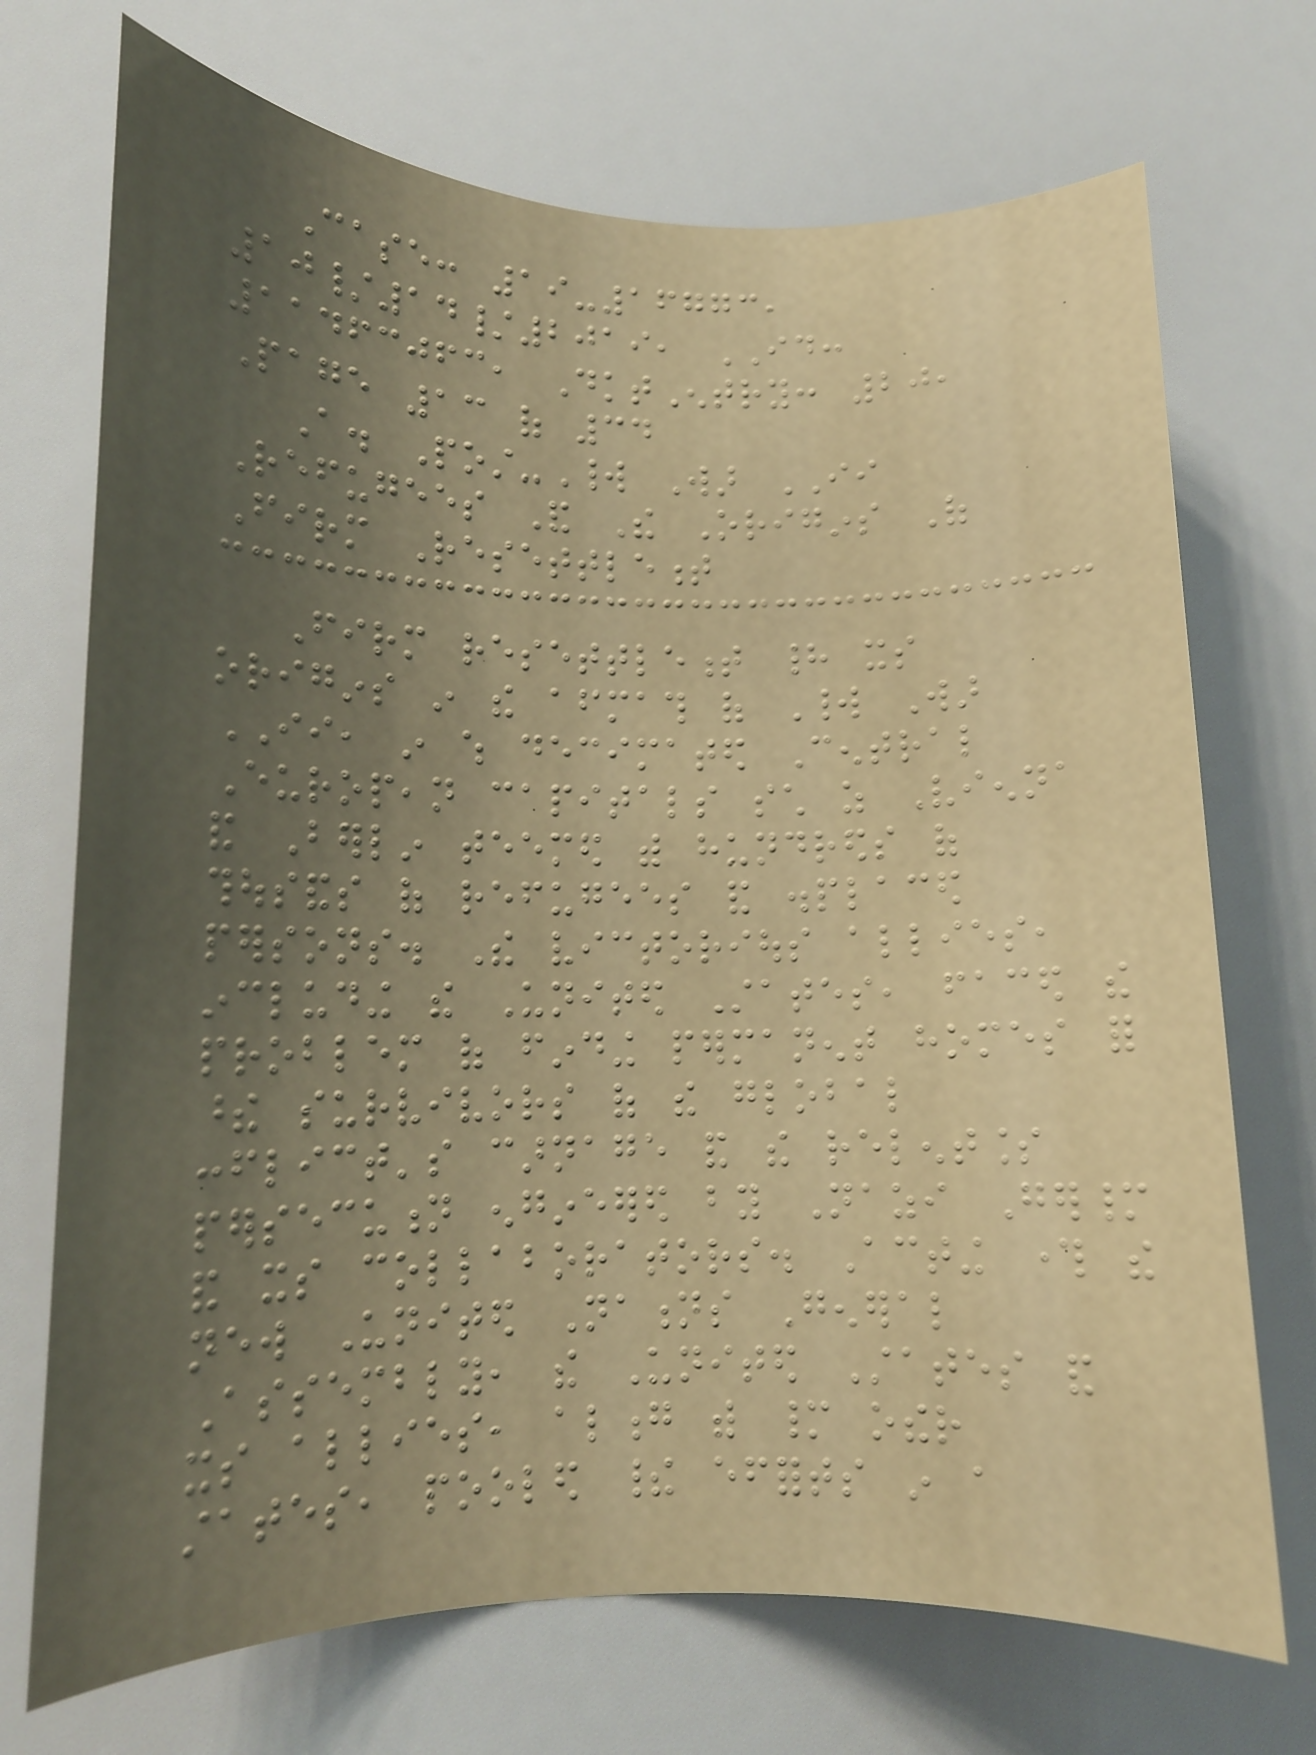Case: 19-16773,
10/14/2019, ID:
11463063, DktEntry: 20,
Page 13 of 34
A. Post-World War II
Refugees And The Origins Of
Firm Resettlement
Firm resettlement had its
origins in the aftermath of World War
II, in which decimated Central
European capitals such as Vienna
and Berlin teemed with hundreds of
thousands of refugees and displaced
persons. The victorious allies,
including the United States, faced the
problem of finding permanent homes for
these survivors of the global
conflict's carnage and the relentless
persecution engineered by Nazi Germany
and its collaborators. Acting through the
new United Nations General
Assembly, the United States and
its allies, along with many other
states, pooled their efforts in a
